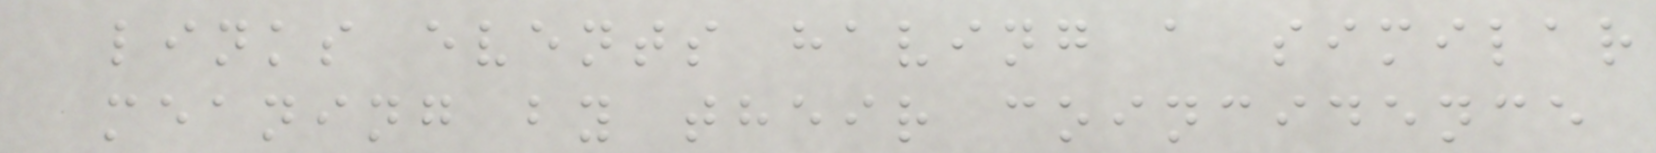links events having a similar
meaning by their coincidence
